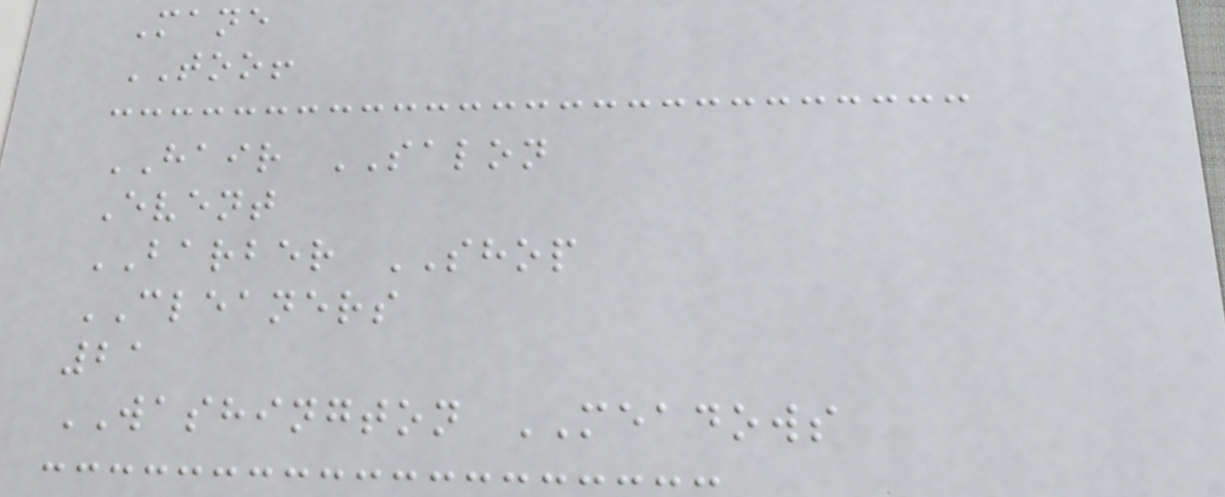Mane
TOO!
HAIR SALON
Event
BARBER SHOP
CLEANERS
21
WASHINGTON MEADOWS
